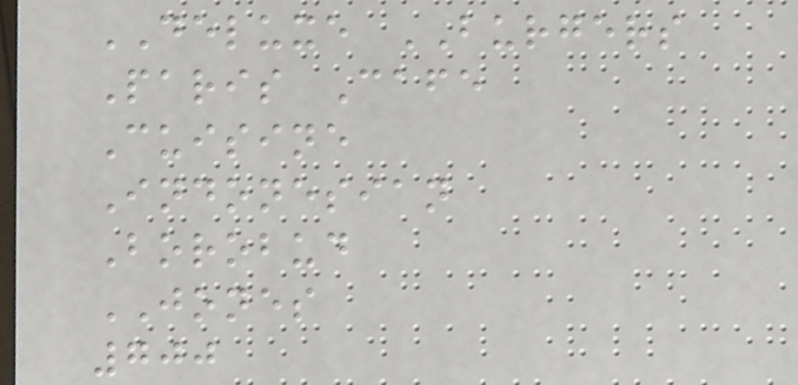DELUXE BURGERS
Paris Cafe
Cuisine
Indonesian
Borobud
JONES
700
